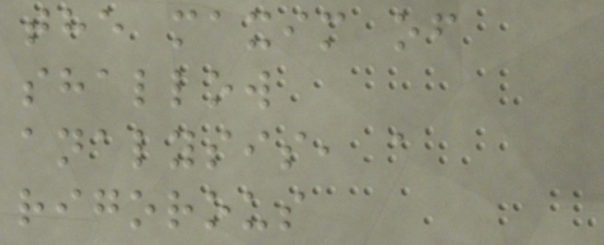the maxim of
shallow
analysis, a
rigorous
